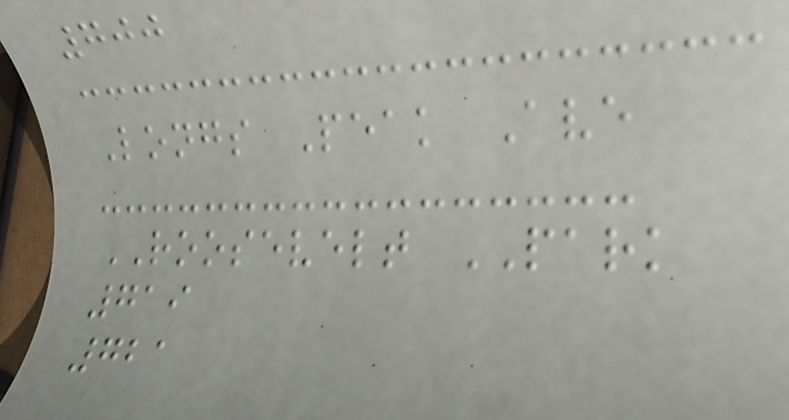700
Longs Peak Ave
ROOSEVELT PARK
719
721
